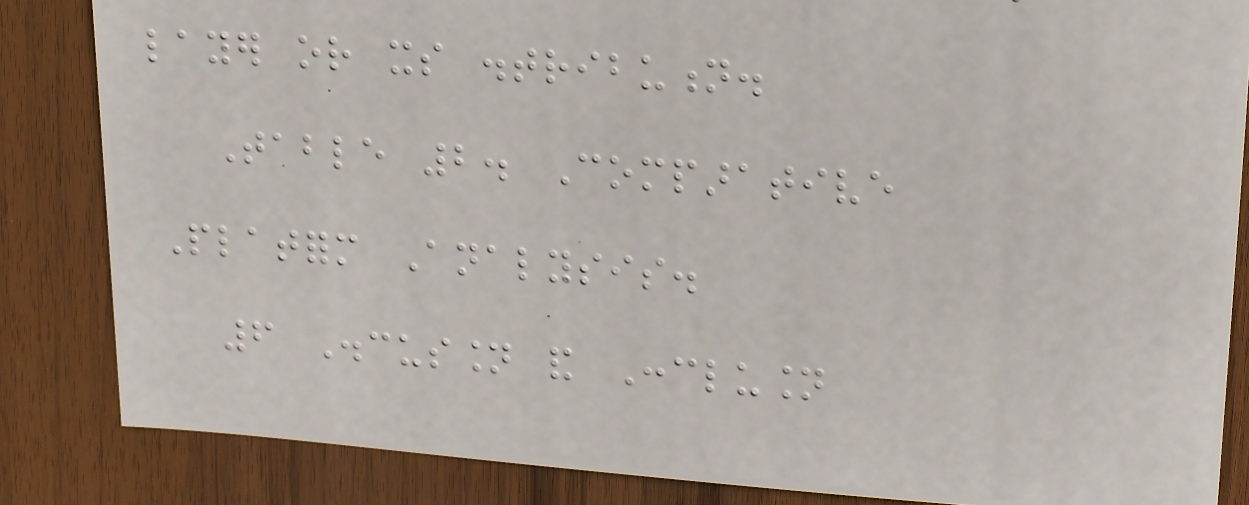layer or its distribution.
Table 2. Comparative
Platform Analysis.
6 Discussion and Conclusion
